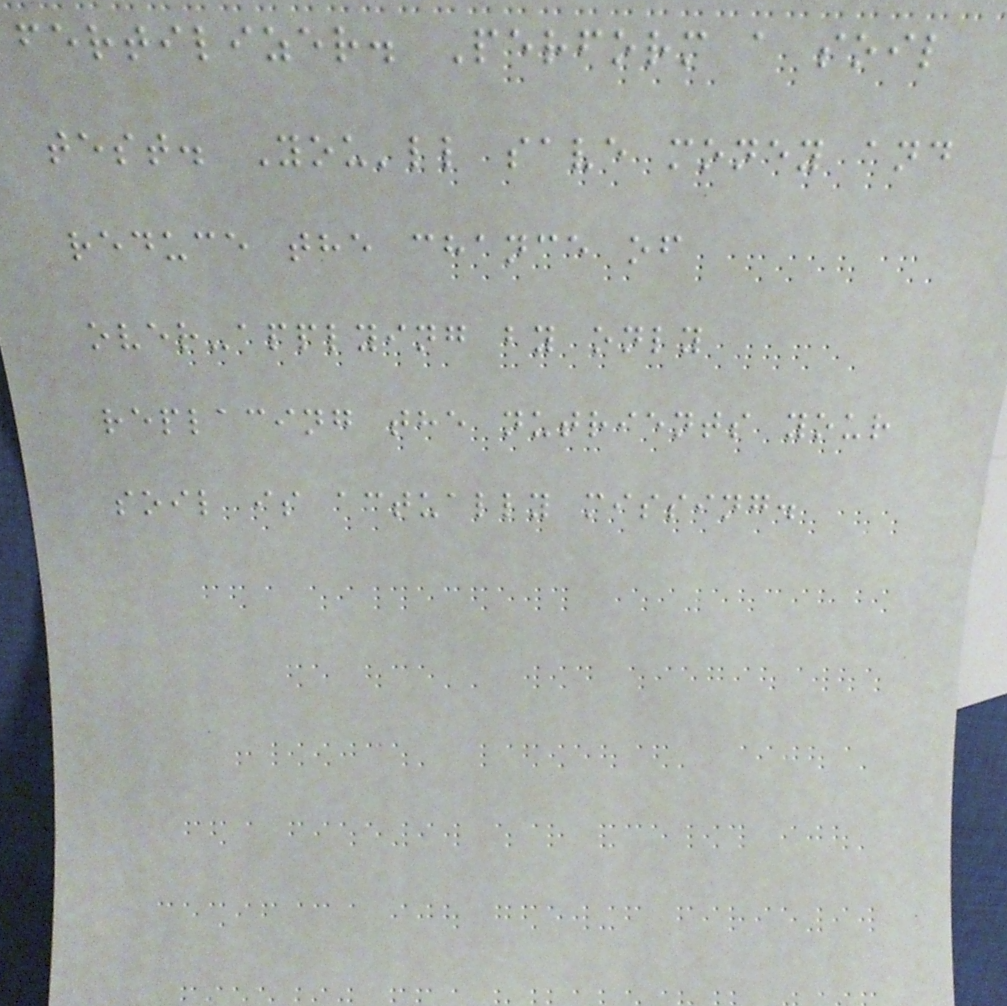fertilizer. Perform a soil
test. You'll save money and
reduce the chance of
over-applying by only
replacing the nutrients your
soil is actually missing.
